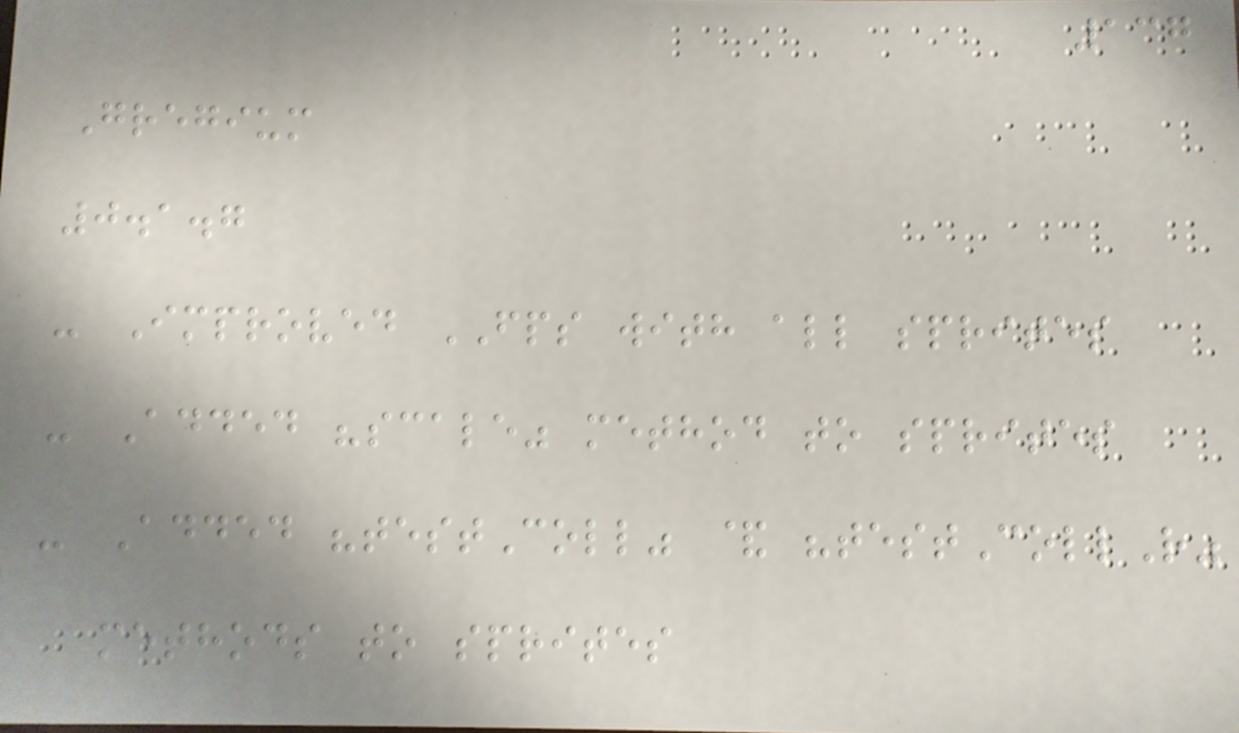137
Gregium
0.1.7
- Improved FPS with all sprites
- Added "scale" method to sprites
- Added "testColl" & "testCollR"
methods to sprites
